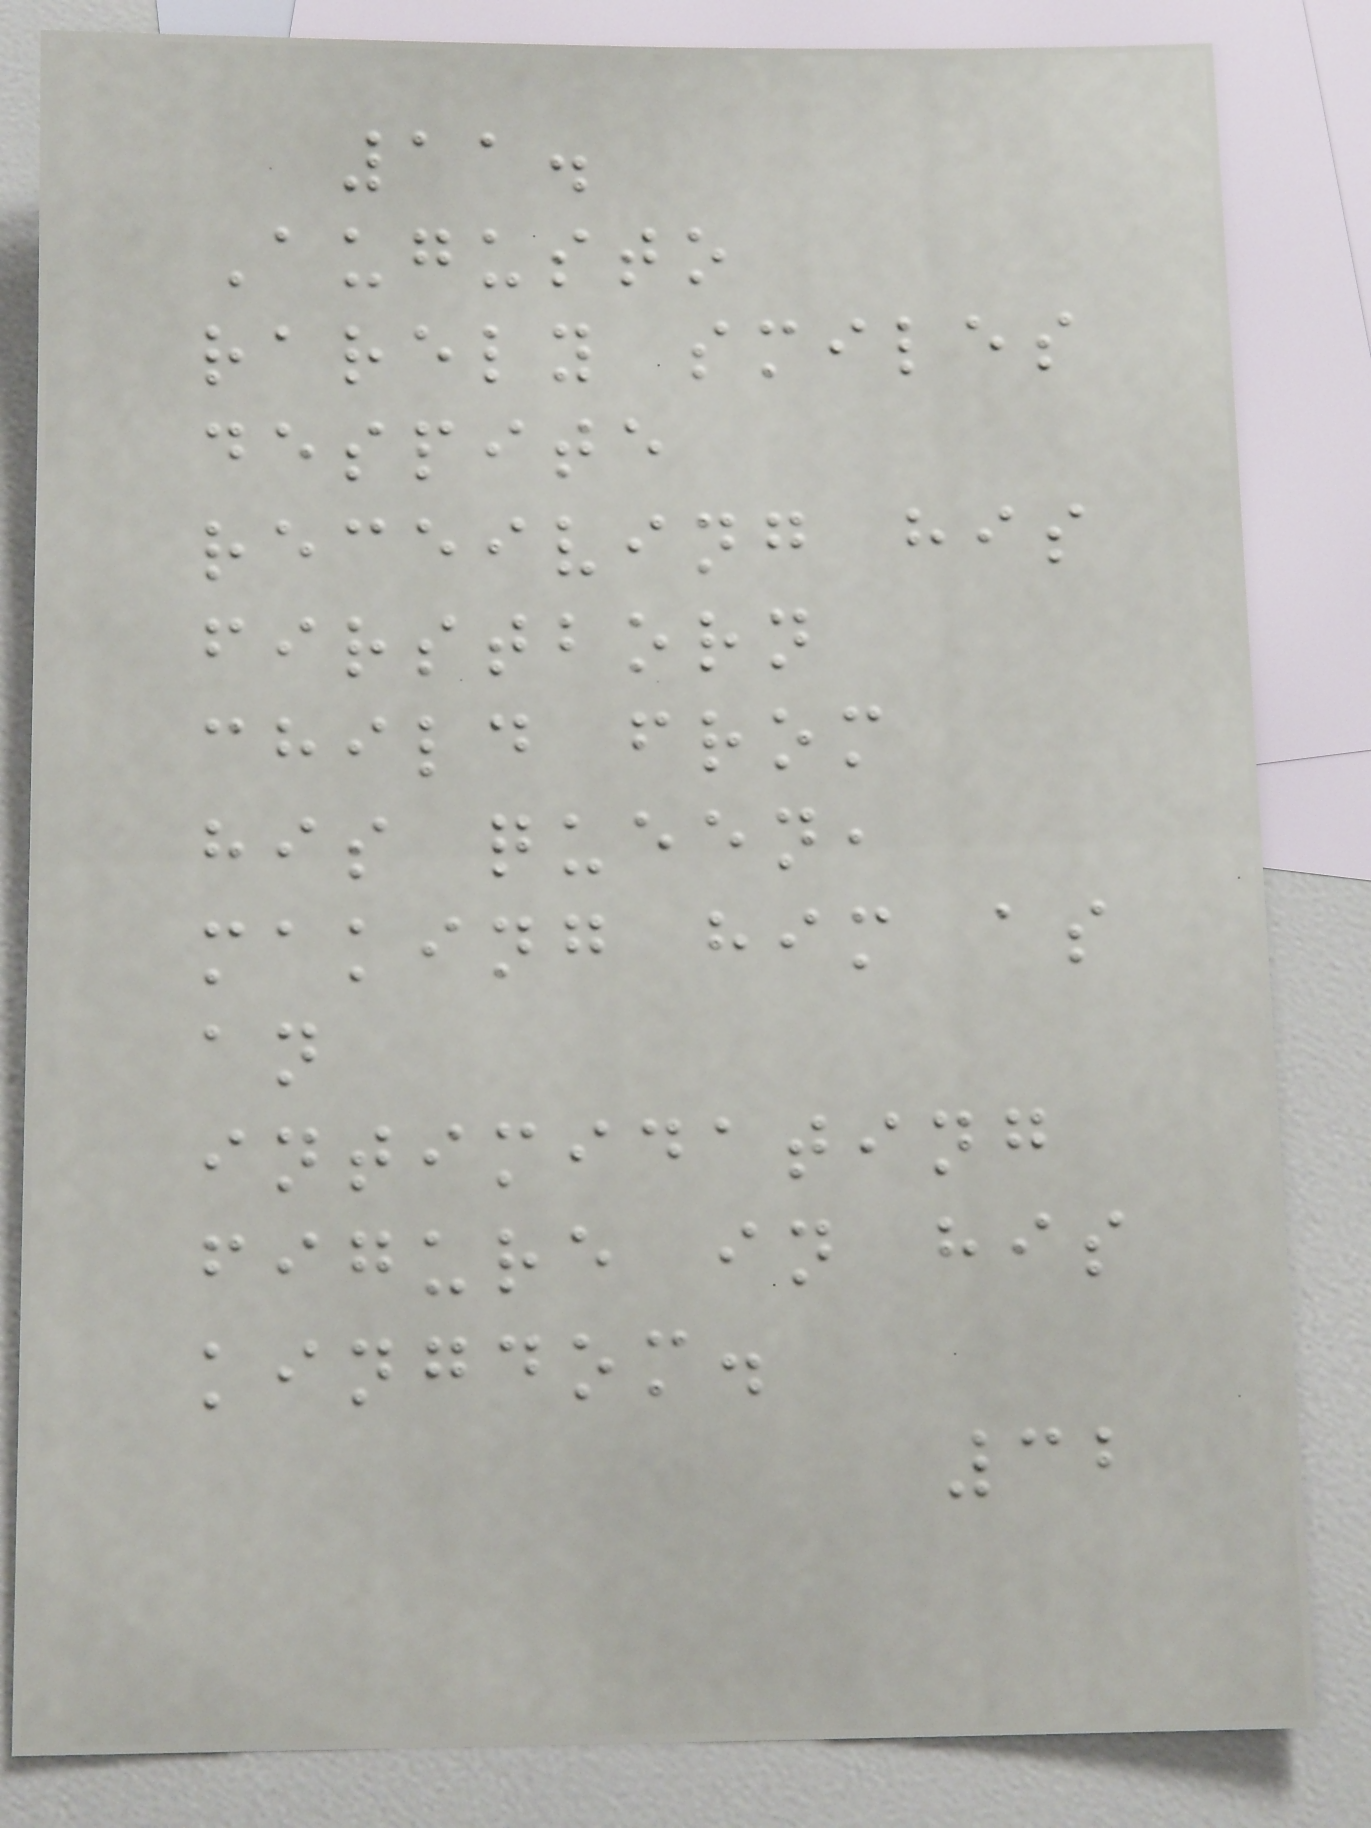11.
Augusto
rarely smiles
despite
receiving his
firstborn
child from
his queen,
making him as
an
intimidating
figure in his
kingdom.
32
